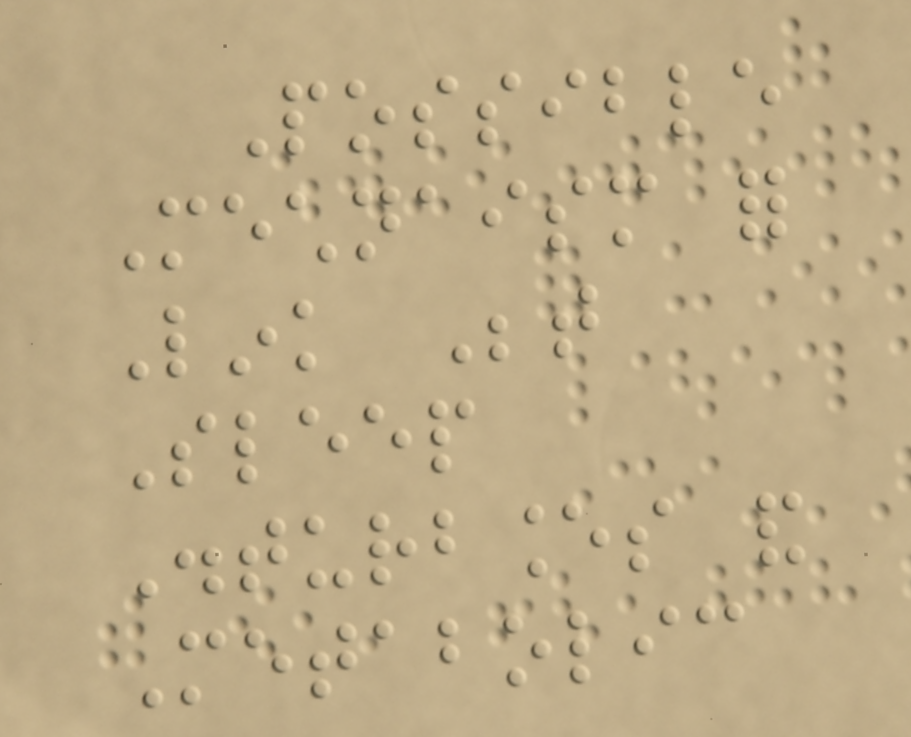Possible
Mechnaism for
Link Between
Sleep
Disturbances and
Metabolic
